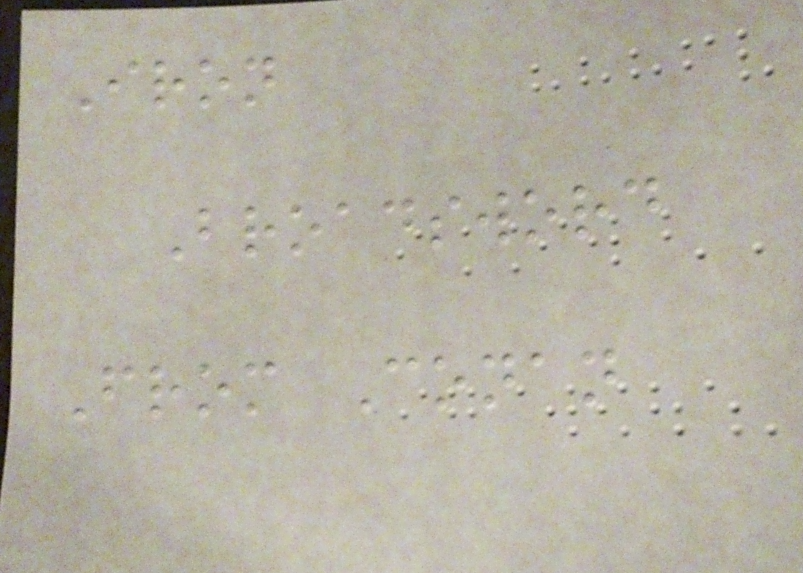Iron
Broadsword
From Conan
